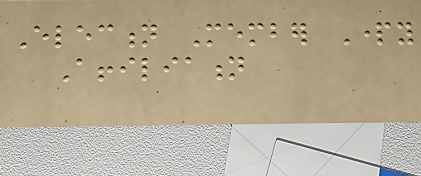Election Member Party
Affiliation
